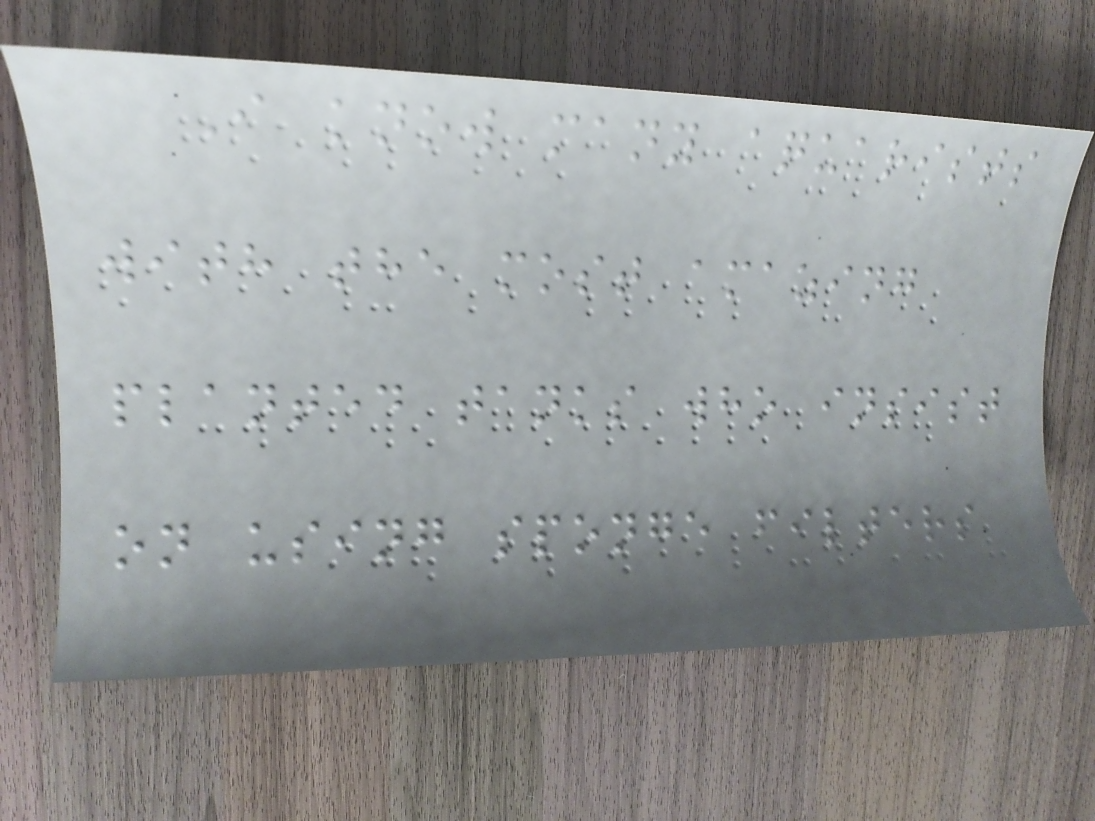I know many aquarists
with the most amazing
planted tanks who insist
on using sponge filters
